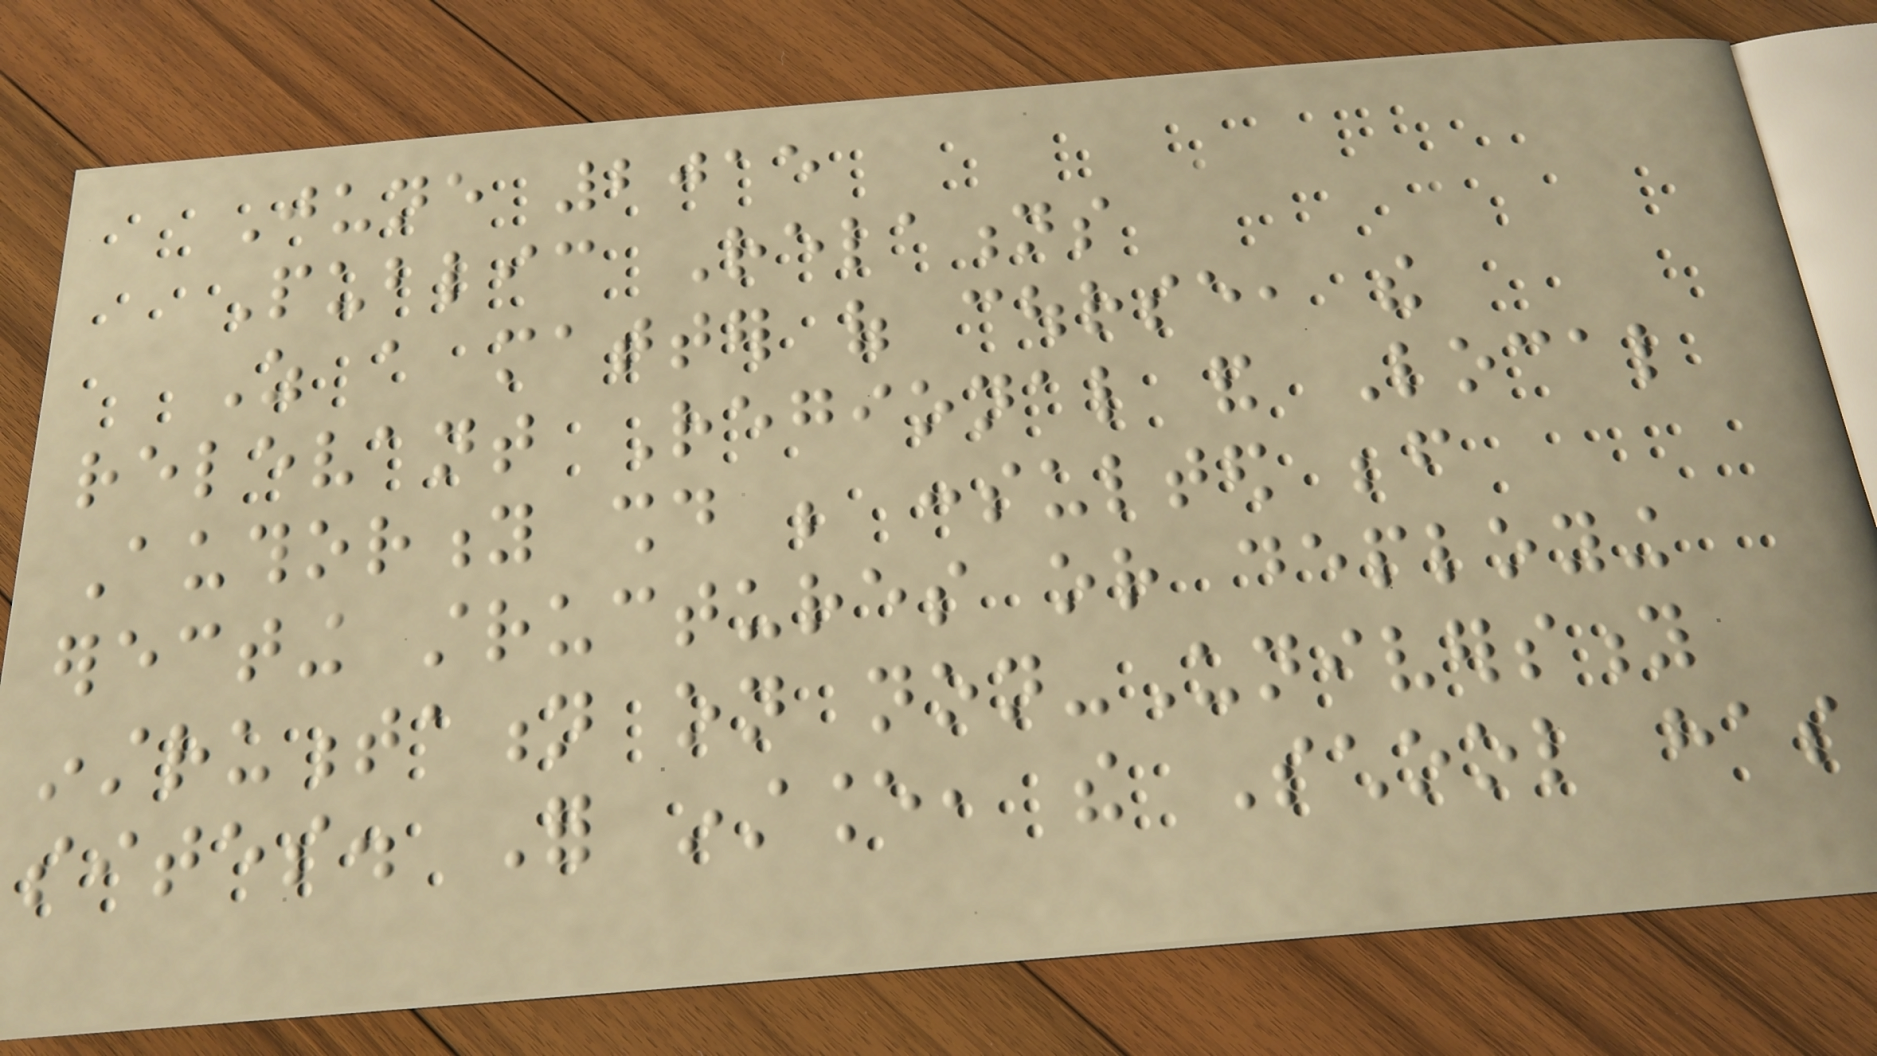June 2015
Public Relations
As a matter of course, the
relevant Regional and Local
Authority should be consulted before
erecting structures or deploying
instrumentation on non-University
sites. For instance, the School has
